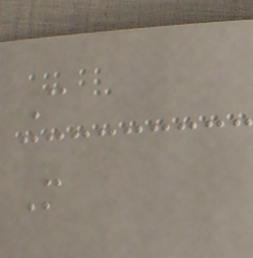C
M
